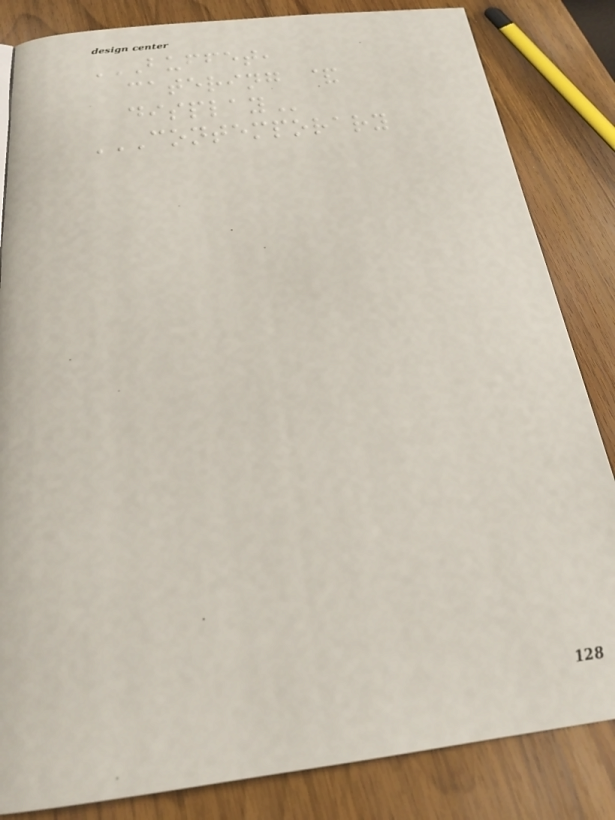BUFFET,
CATERING &
DISPLAY
CONTEMPORARY
